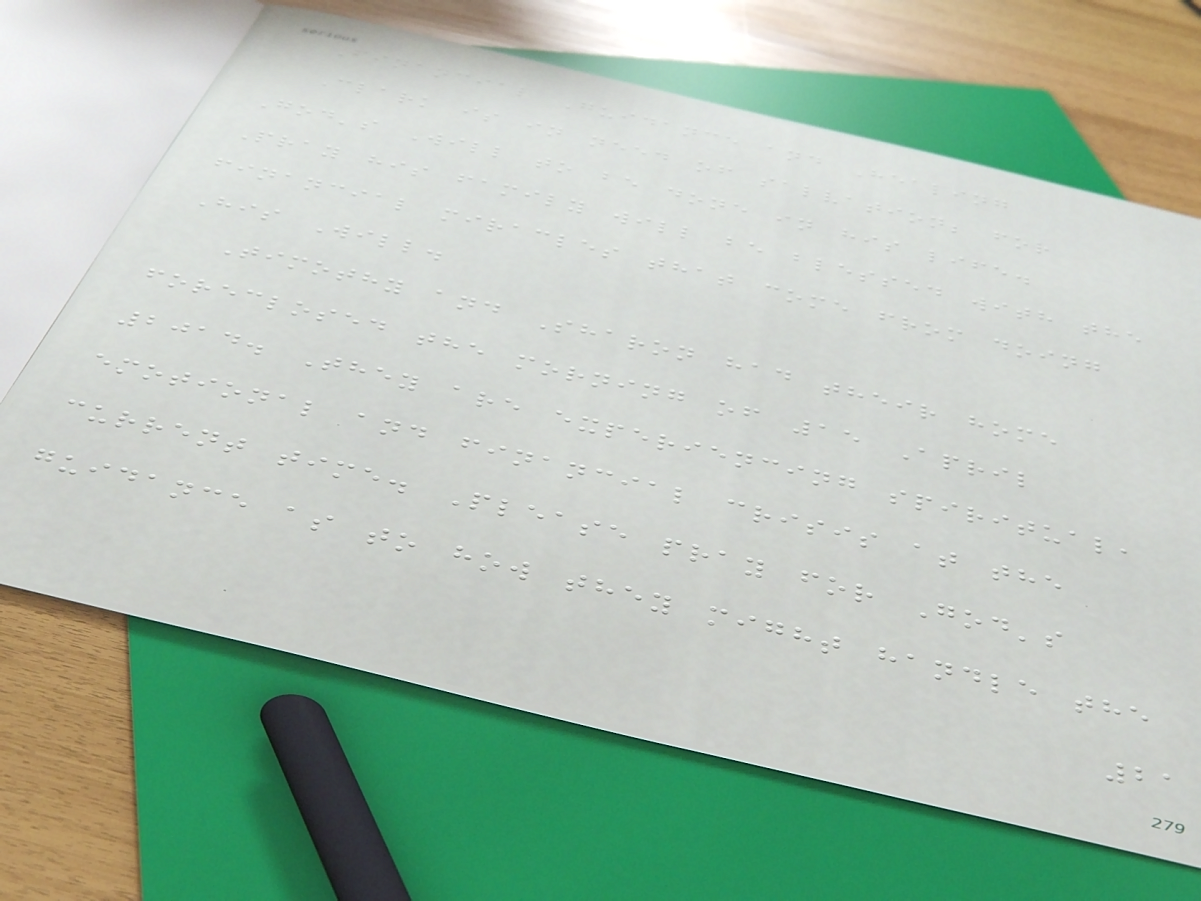Financial Guidance and Healing
Clark is in need of salvation; for
God's Will to be done in his life.
Pray his family will be blessed with the
financial miracles that come from doing
His Will.
Timothy and Sharon had their home
foreclosed the morning of 15 April
2014. They are experiencing spiritual,
emotional and financial crisis at the
current time. Please pray for God's
guidance as to how they might handle the
21
